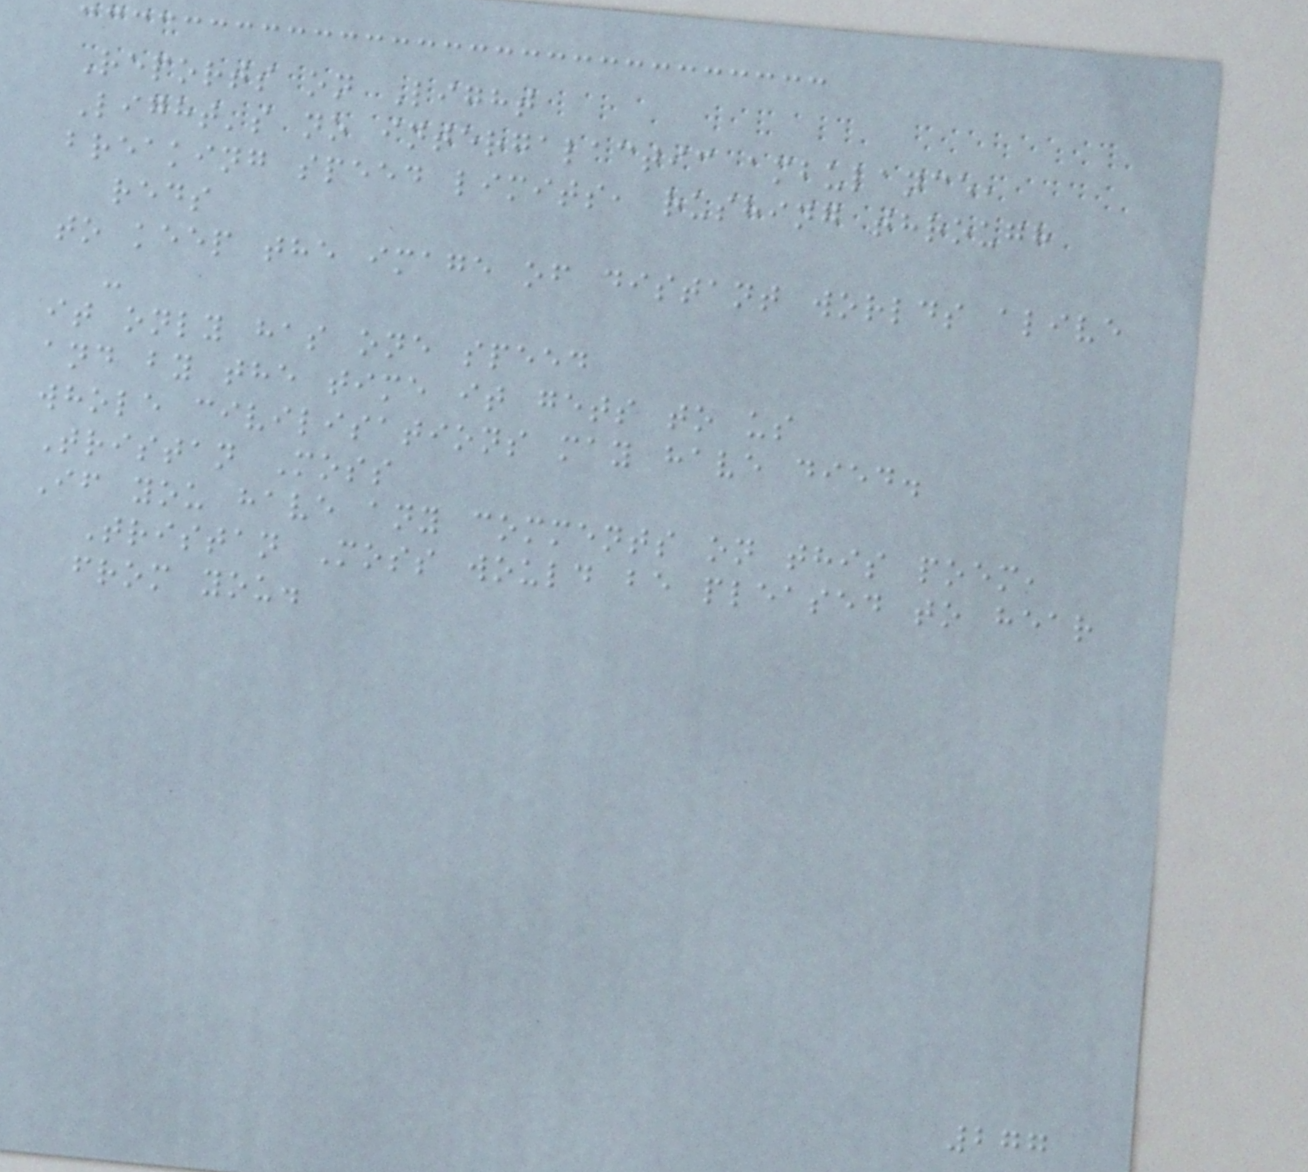Reports on Light
Light's no intergalactic ambulance,
breaking speed limits, rushing through
reds
to keep the image of distant worlds alive
-
it only has one speed
and by the time it gets to us
whole civilisations may have died.
Tristan Moss
If you have any comments on this poem,
Tristan Moss would be pleased to hear
from you.
277
